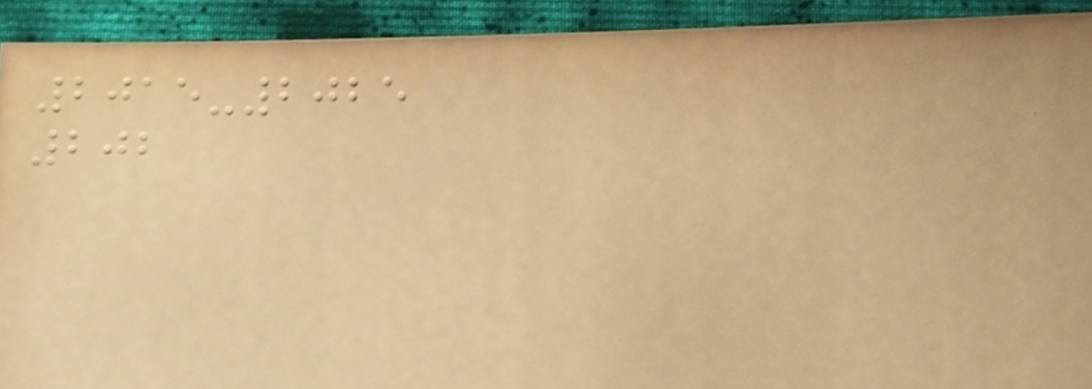2015-2025
202
